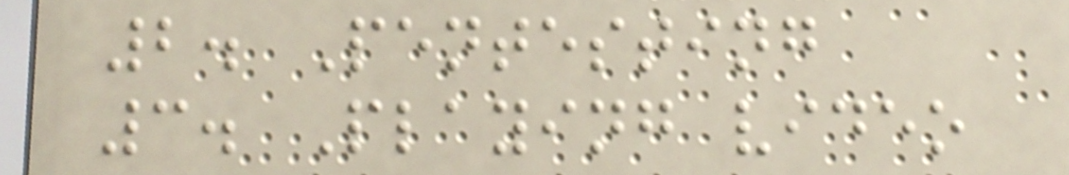2. Pentesting
3. Playing video
